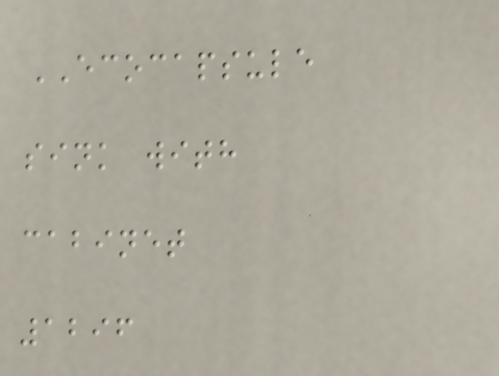ECOCAPSULE
sink with
cabinet
1296
